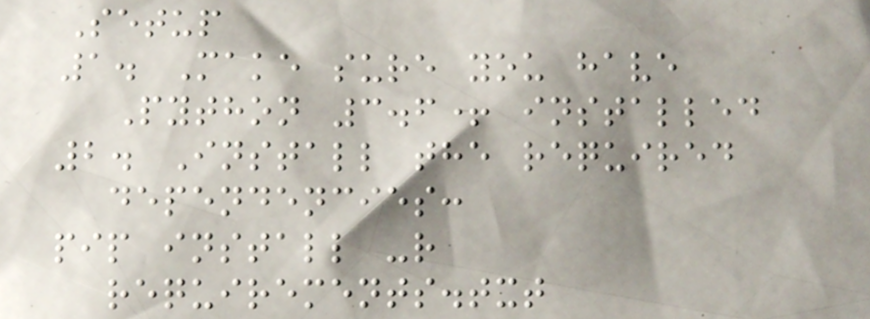Setup
1. Make sure you have
Python 3.6+ installed
2. Install the required
dependencies:
pip install -r
requirements.txt
